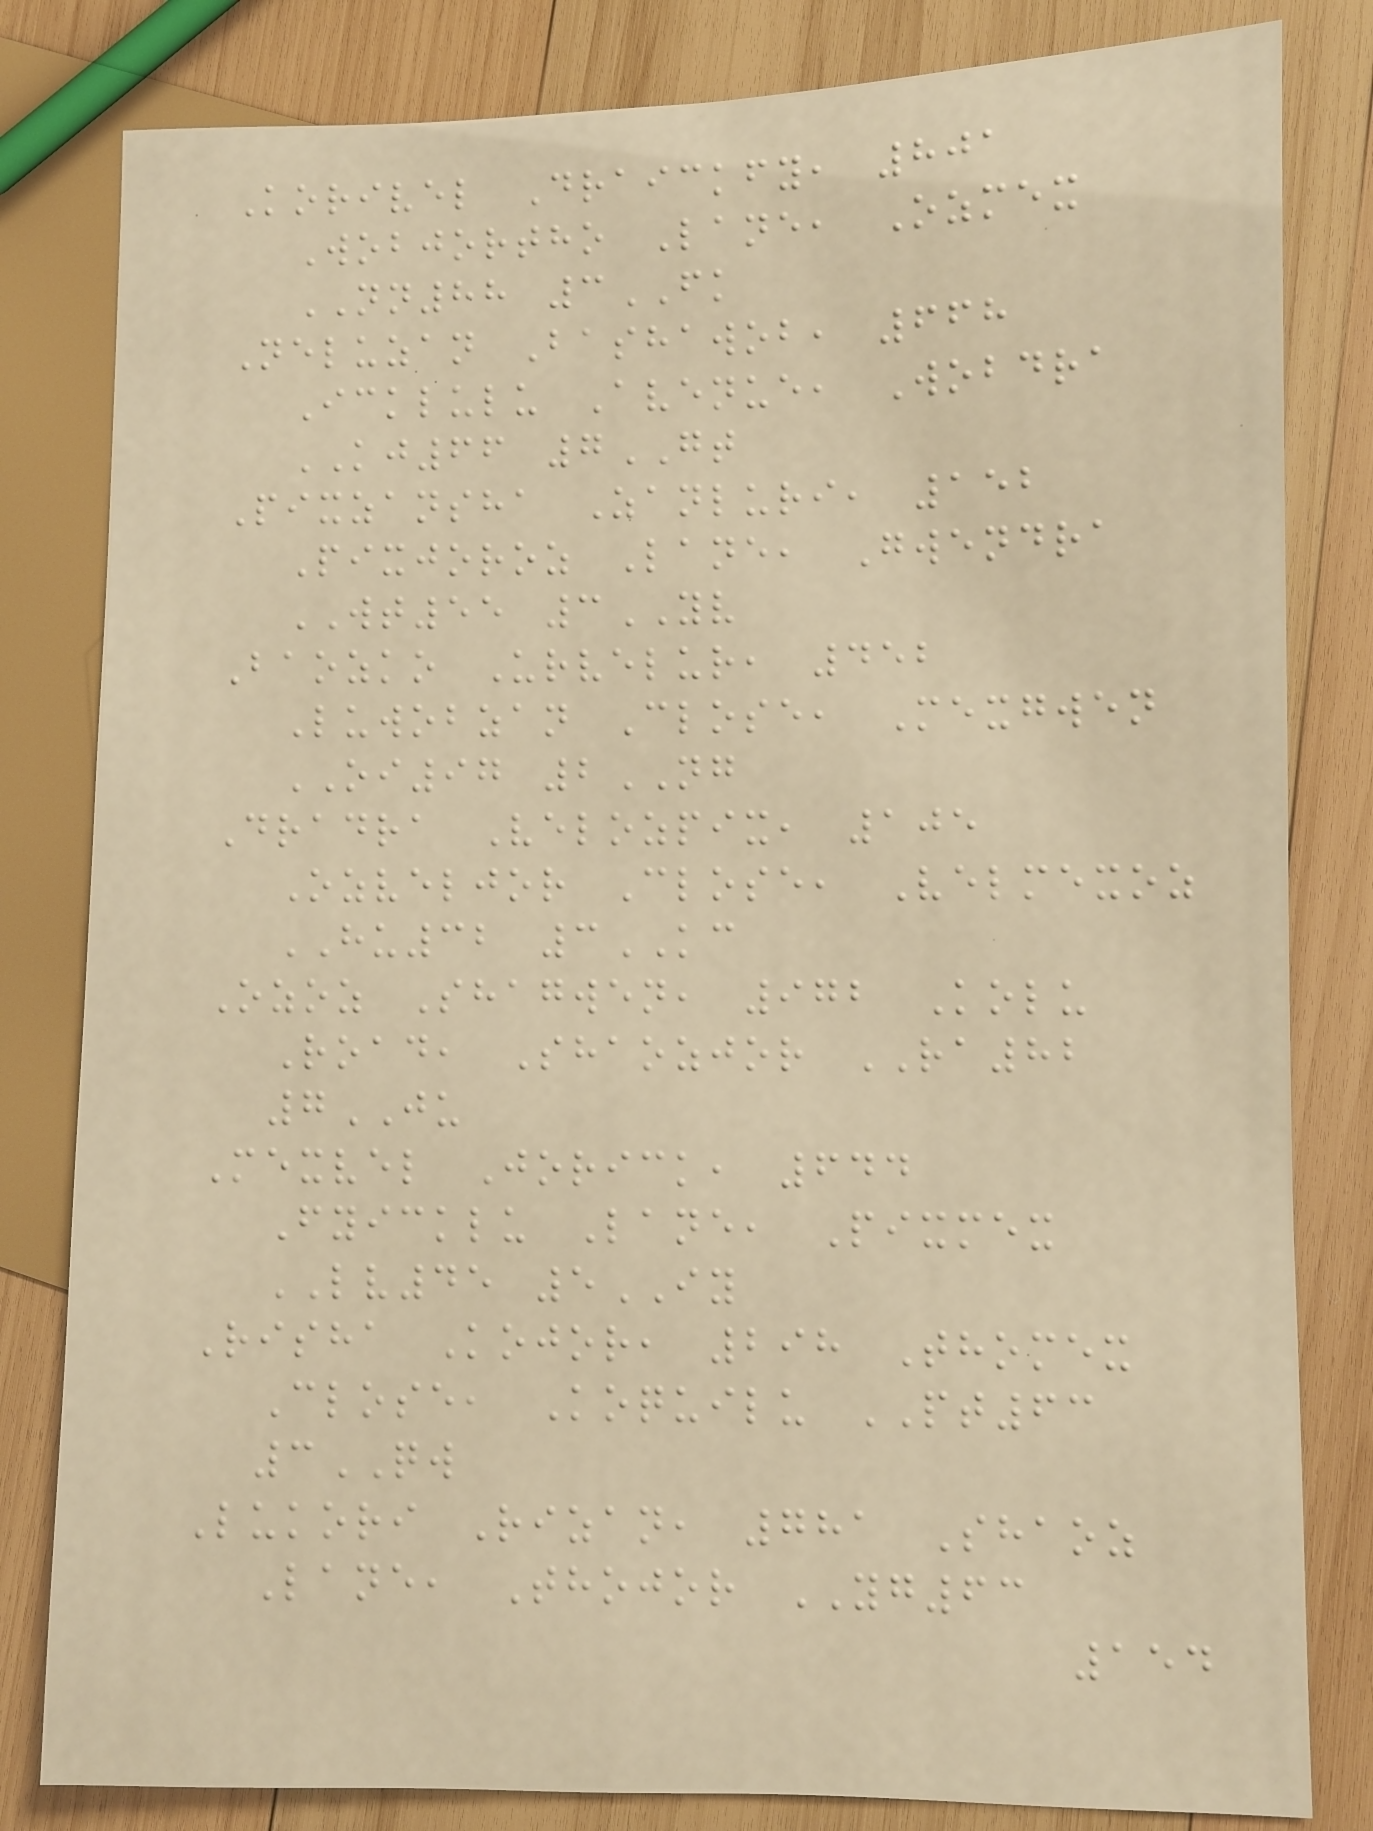Korivel Draickfy, 801
Wobjortho Lane, Ozmex
NN88 3FK
Neluzan Bashawob, 668
Icklulu Avenue, Wobdra
KJ66 7GT
Pixzansha Zanluri, 152
Pixjoroz Lane, Gwendra
WT55 3YV
Baozko Urvelur, 452
Luwobzan Close, Mexgwen
OI97 2NG
Dradra Velozpix, 105
Ozveljor Close, Velmexoz
HU32 3KC
Ozoz Shagwen, 972 Kolu
Road, Shaozjor RA82
7JU
Mexvel Jorick, 644
Fyicklu Lane, Pixmex
LV45 5IY
Risha Kojor, 298 Thomex
Close, Koquilu PT63
3QW
Lukori Rizan, 781 Shaoz
Lane, Thojor YG63
154
